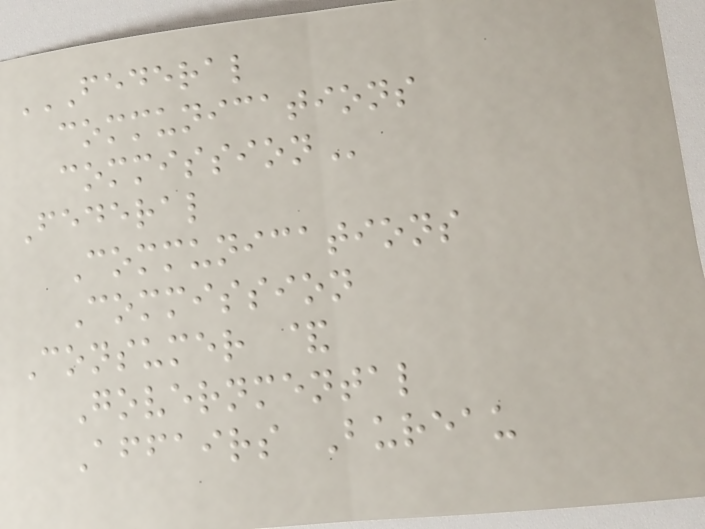FEDERAL
COMMUNICATIONS
COMMISSION
Federal
Communications
Commission
Consumer &
Governmental
Affairs Bureau
